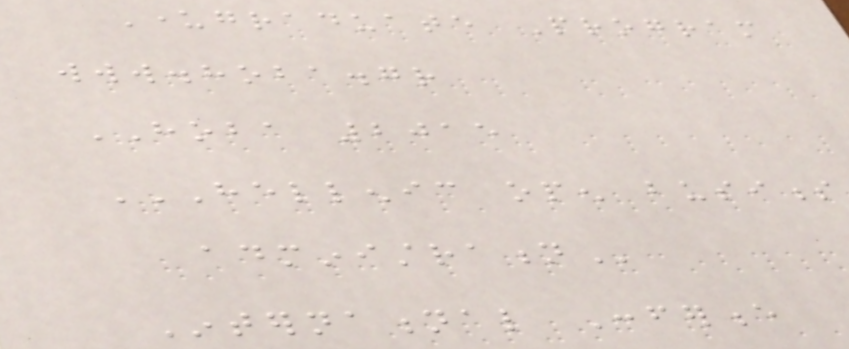Undergraduate Program
www.hoba.gr
HOBA 2015
HELLENIC OPEN BUSINESS
ADMINISTRATION
International Conference
